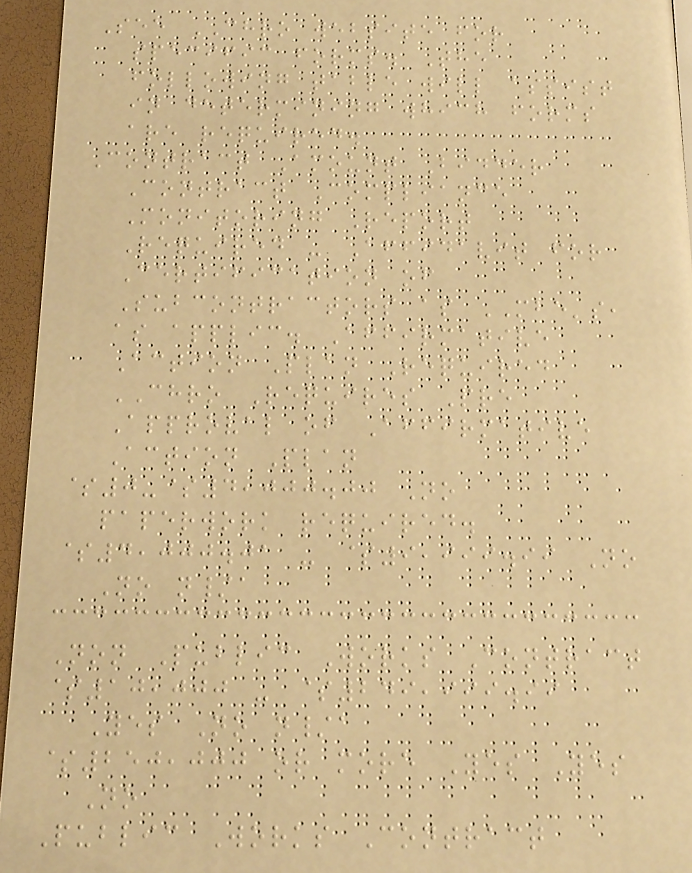See CHRO website for
specific forms. The
following table will assist
in determining which forms
are required.
Contract Amount Bidder
Contract Compliance
Monitoring Report
Required - Affidavit for
Certification of
Subcontractors as MBE's,
as applic. Affirmative
Action Plan Required
CHRO Requires Pre
Approval of Affirmative
Action Plan
$0-$4,000.00 No
paperwork required.
$4,000.01 - $9,999.99 No
No n/a
Non Public Works Contract
$10,000 - $249,999.99
Yes No n/a
$250,000 or more Yes Yes
No
Public Works Contract
